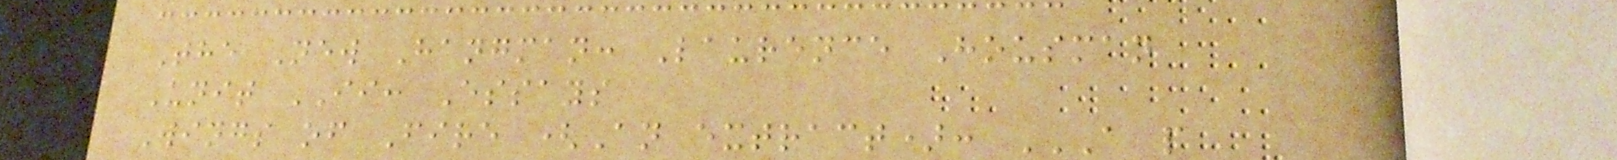The New Hangman: Laurence Housman
Unit II: Essays
Wings of Fire (An extract): A P
